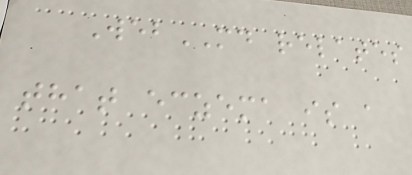WebMD relates
that eczema is a
